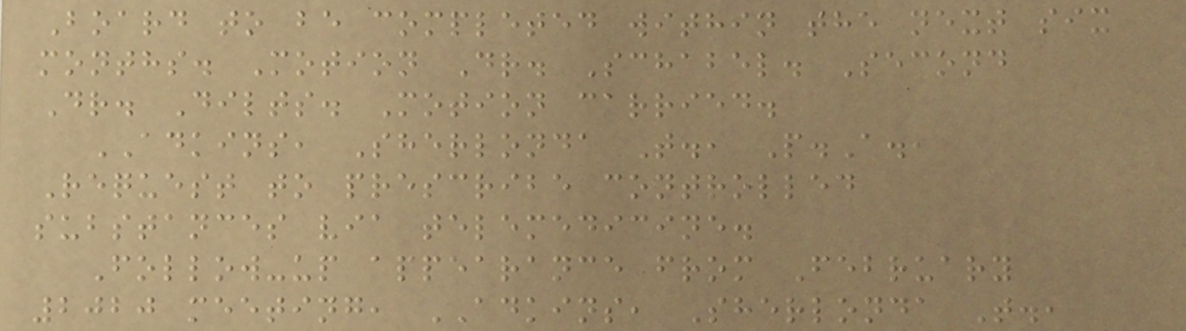Board to be completed within the next six
months. Motion Dr. Schabel. Second
Dr. Dilts. Motion carried.
ADKINS, Sherlonda T., P.A.,
Request to prescribe controlled
substances via telemedicine.
Follow-up appearance from February
2020 meeting, ADKINS, Sherlonda T.,
